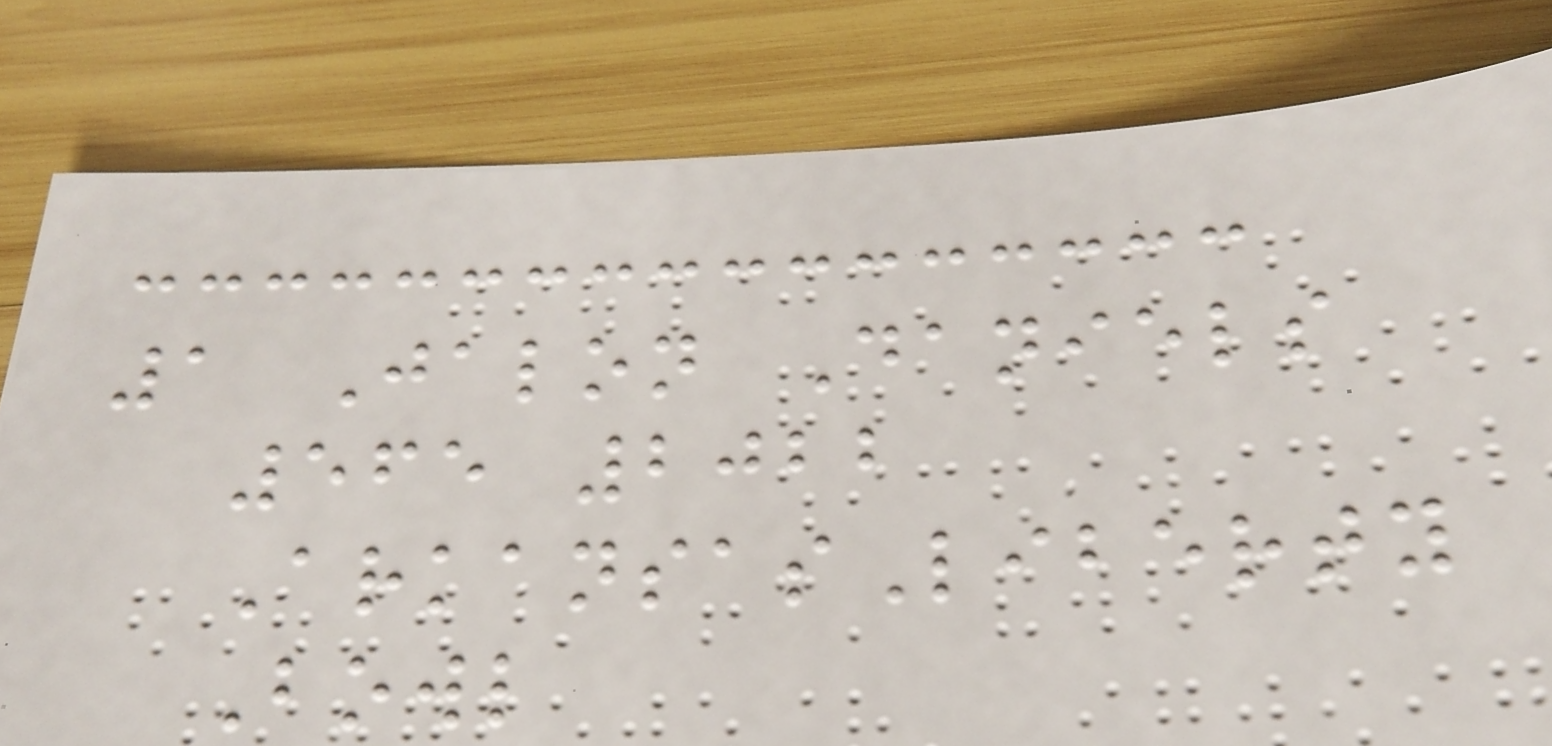1 Jalon Daniels
565 2022
ArkansasLiberty
Bowl
